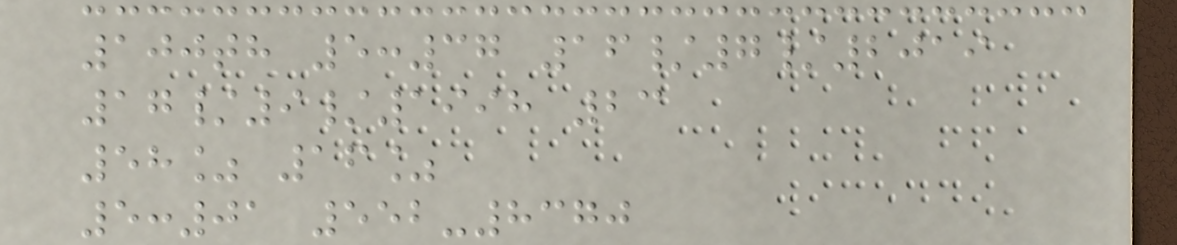100th 5:37 16/7/2019
17/9/1998 23
58% 16%
5:01 552-8370
